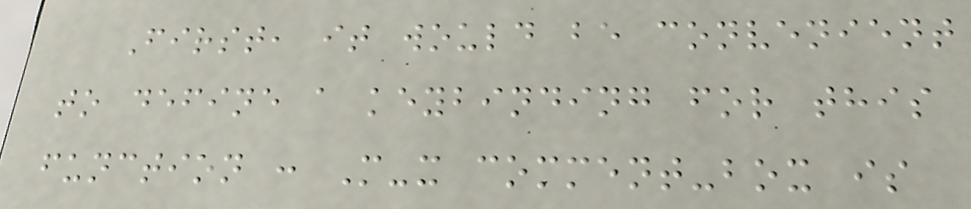First, it would be convenient
to define a keybinding for this
function : M-x comment-box is
